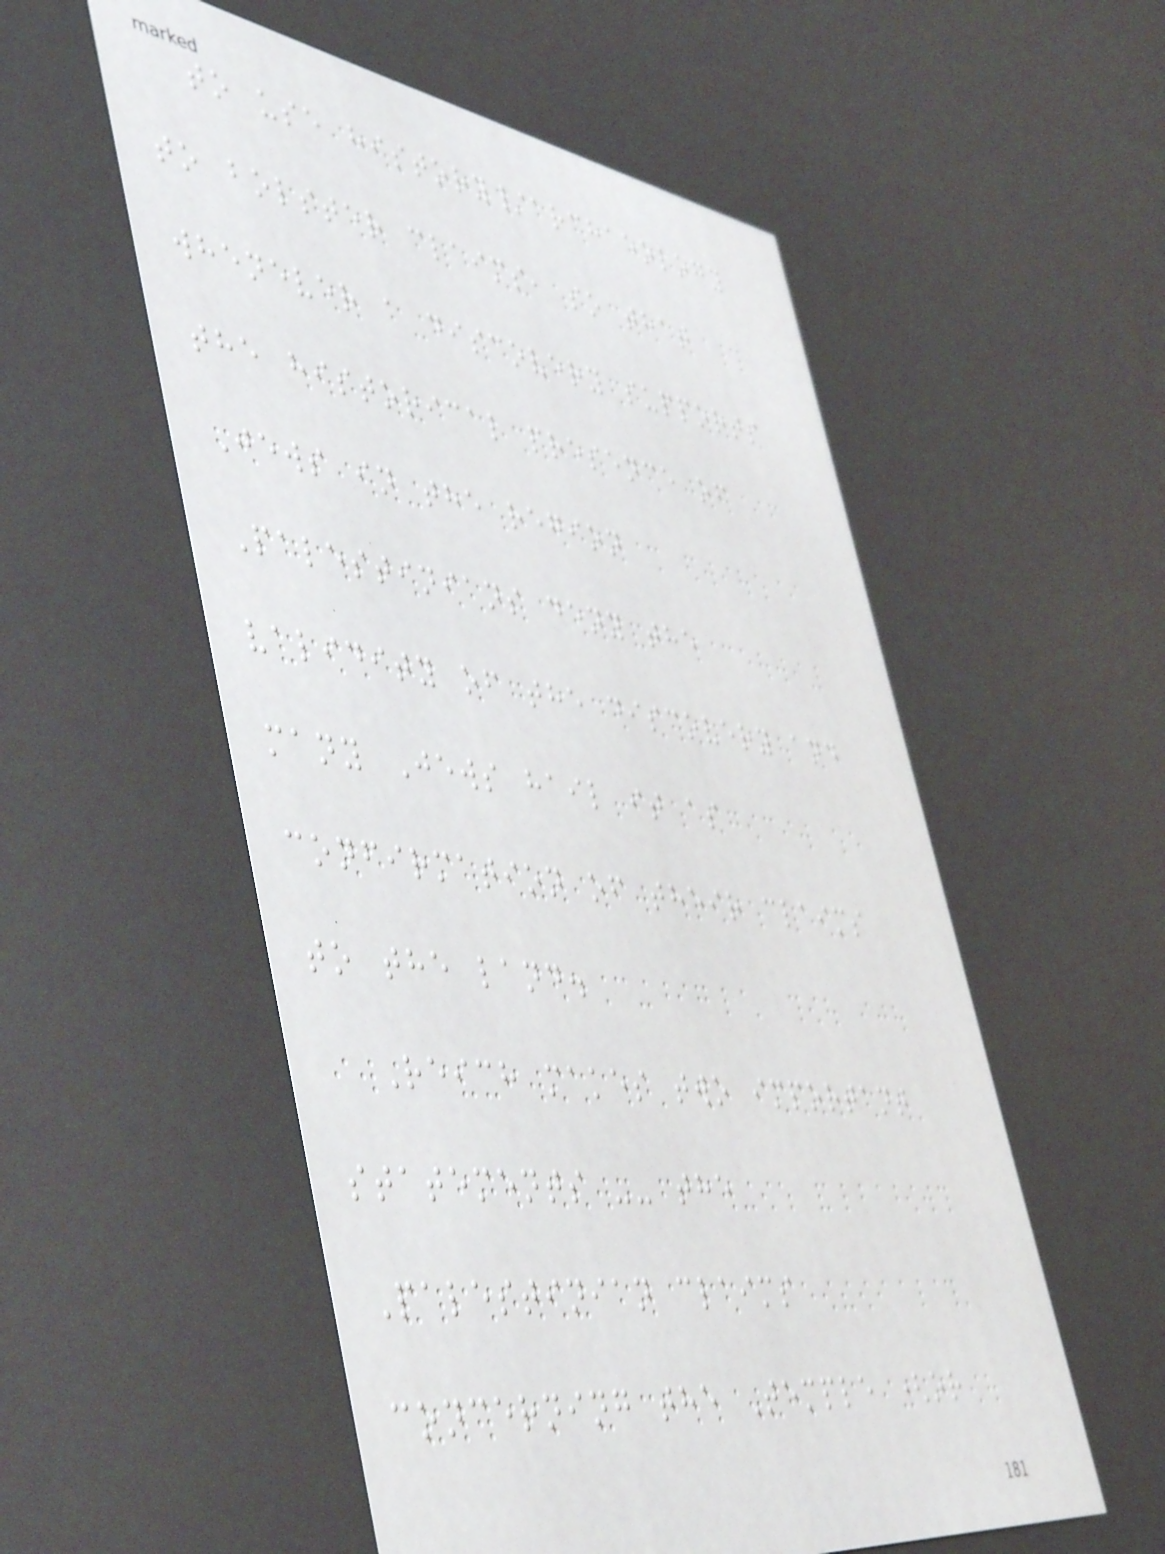to use history/archaeology
to bolster claims, so that
whenever a discovery supports
the historical presence of
Jews in the region
Palestinians deny the
validity of the discovery and
many Jews hail it as
confirmation of their claims
to the land.
Reich makes two important
statements -- the
Palestinian claims
concerning the Temple (or
